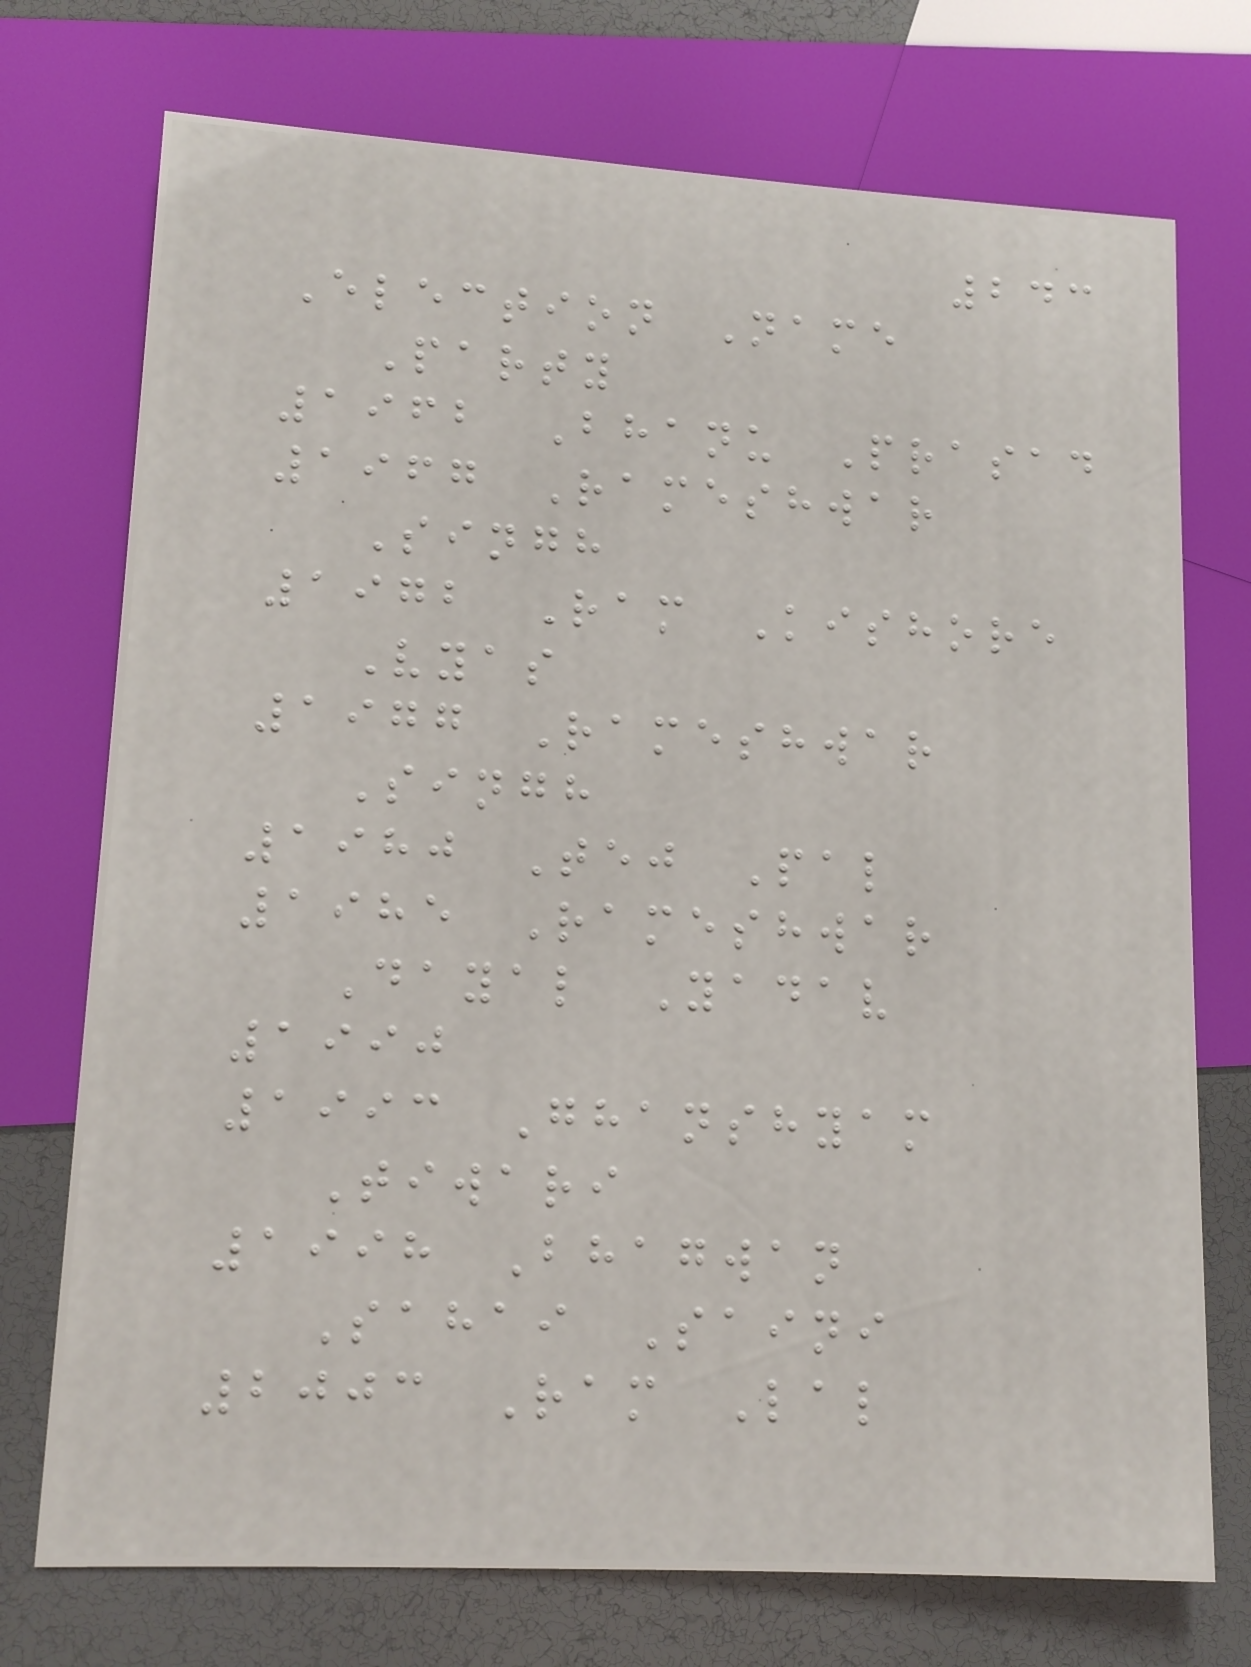243
Election Name
Party
1962 Bhanu Prasad
1967 Rameshwar
Singh
1972 Ram Kishore
Vyas
1977 Rameshwar
Singh
1980 Tej Pal
1985 Rameshwar
Dayal Yadav
1990
1993 Ghanshyam
Tiwari
1998 Bhagwan
Sahai Saini
2003 Ram Lal
